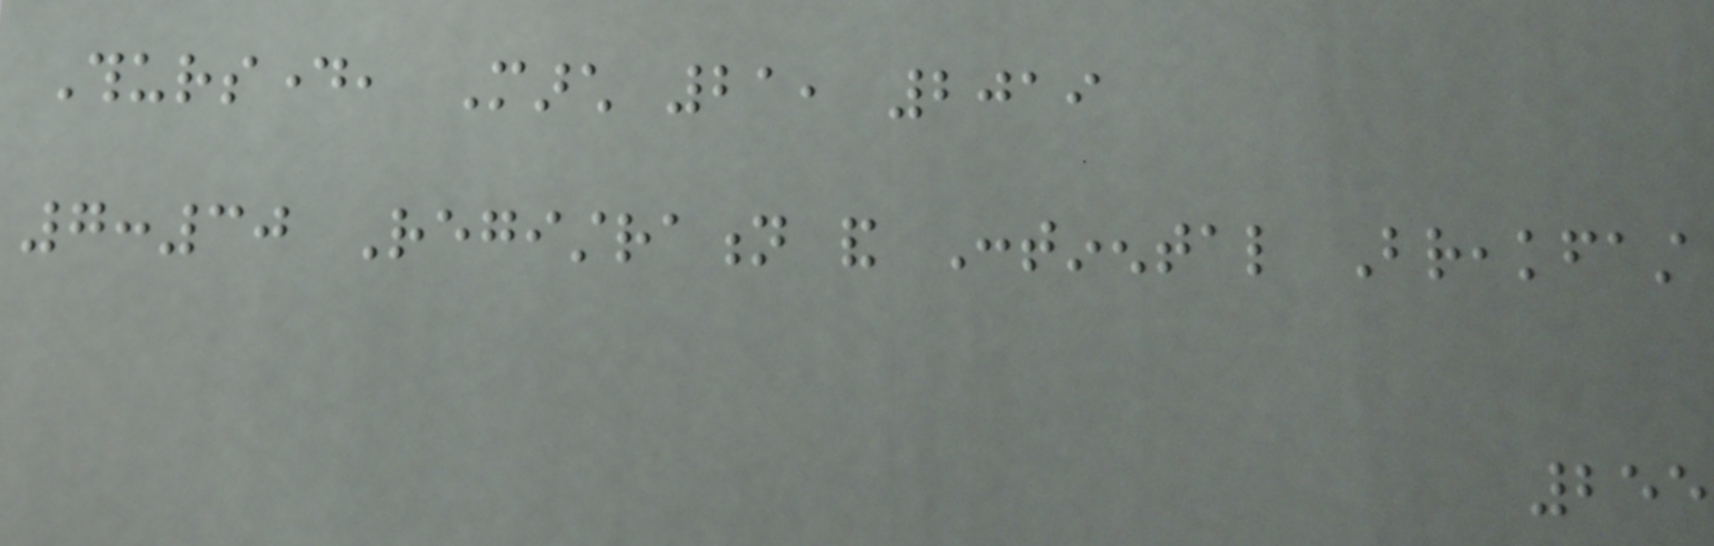Thursday, March 21, 2019
7:30 Registration and Continental Breakfast
255
